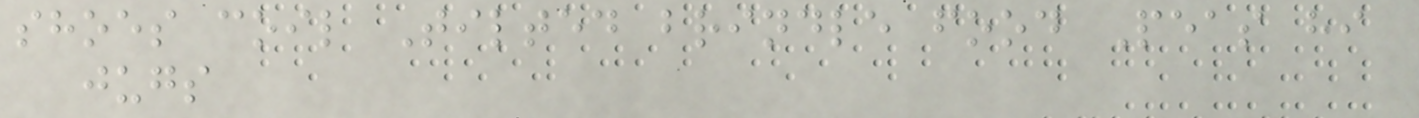shoes coil Tilted brindle food Peas hi
jugs
